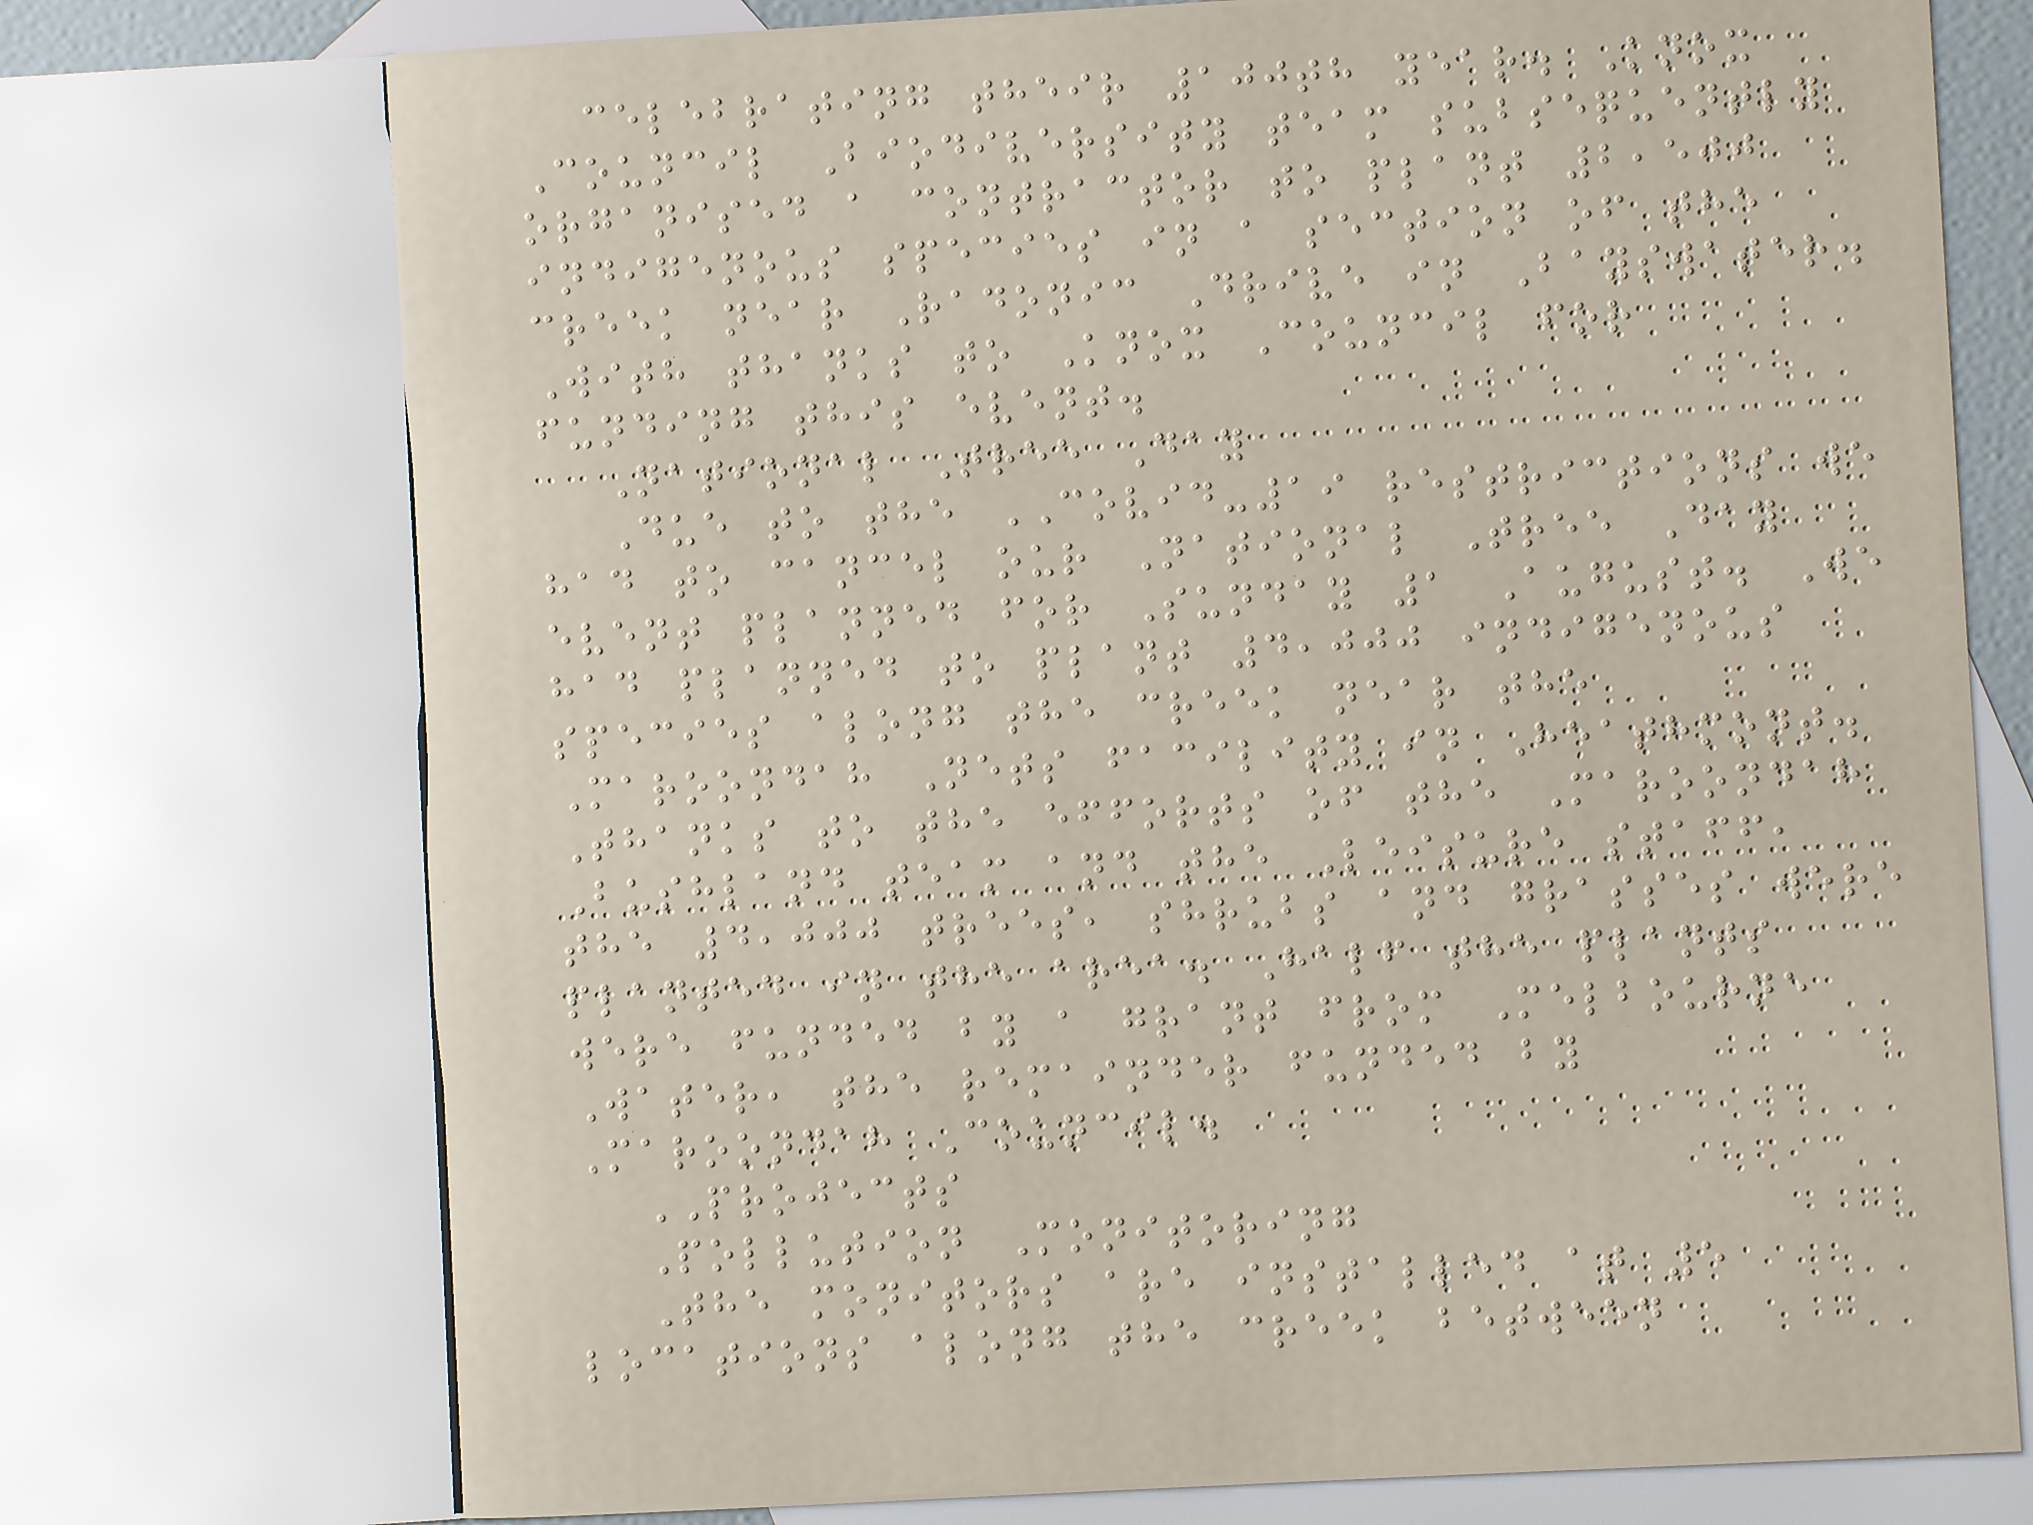celebrating their 100th year. Knox
Council Biodiversity team subsequently
organised a contractor to plant 2,500
indigenous species in a section of the
creek near Radonic Drive in Bayswater.
With thanks to Knox Council for
funding this event.
National Tree Day
Due to the COVID-19 restrictions we
had to cancel our National Tree Day
event planned for Sunday 1 August. We
had planned to plant 4,000 indigenous
species along the creek near the
Maroondah Nets facility in Heathmont.
Thanks to the efforts of the Maroondah
Bushland team and the Leisure staff,
the 4,000 trees, shrubs and grasses were
planted in the area. Half the plants
were funded by a grant from Melbourne
Water, the remainder funded by
Maroondah Council.
PROJECTS
Pollution Monitoring
The monitors are installed at 5
locations along the creek between
